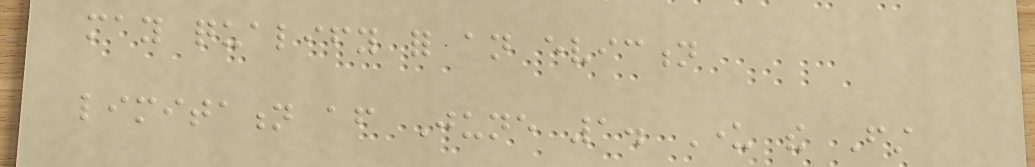may qualify for an eviction
limitation after June 1. Under the First
